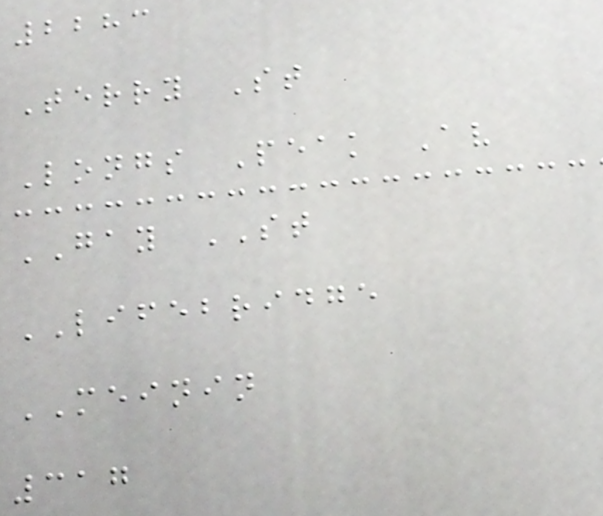2283
Terry St
Longs Peak Av
GAY ST
LIFEBRIDGE
MEININ
317
